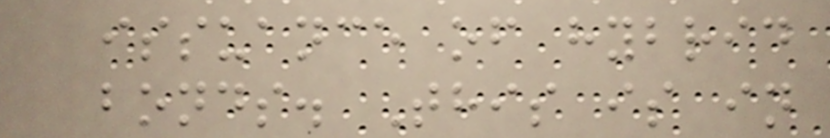issuance of hybrid
bonds. This is in
